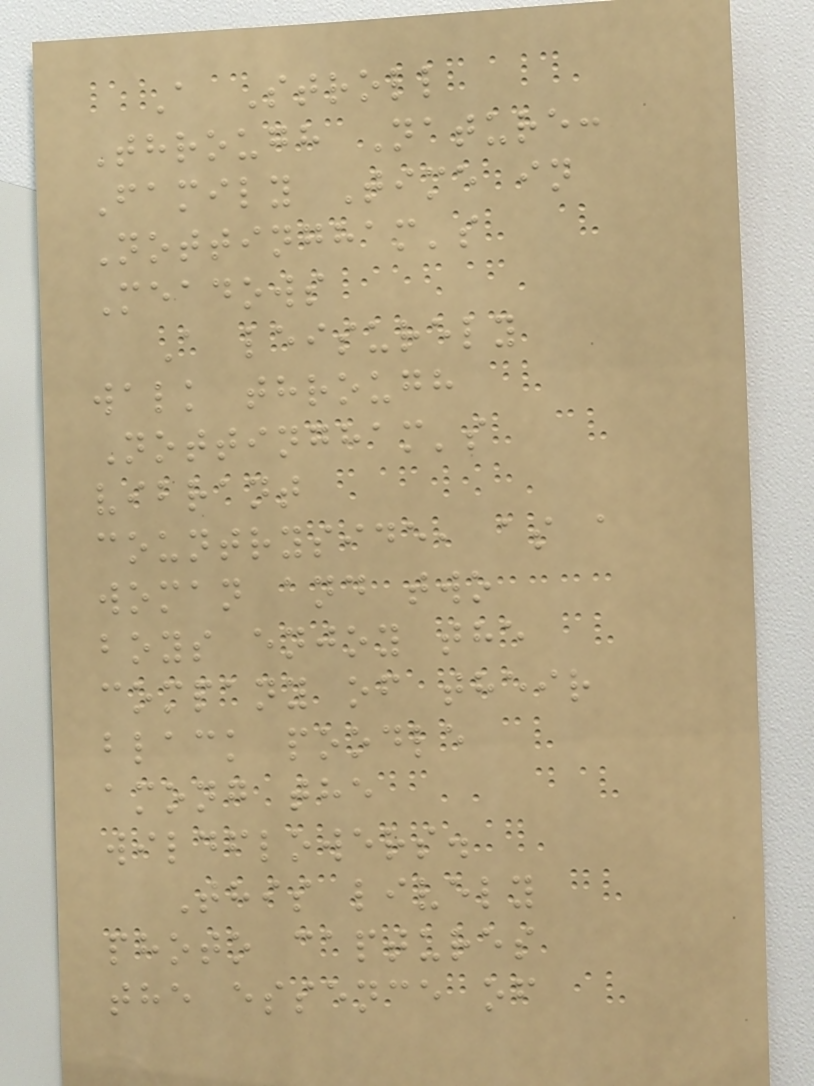A Stroll
Through Nature:
Family Time in
Nottingham's
Meadows
A leisurely
walk through
Nottingham's
vibrant
countryside, as a
woman and two
boys enjoy the
company of their
black poodle
among the
wildflowers.
This lively
photo captures
the essence of
